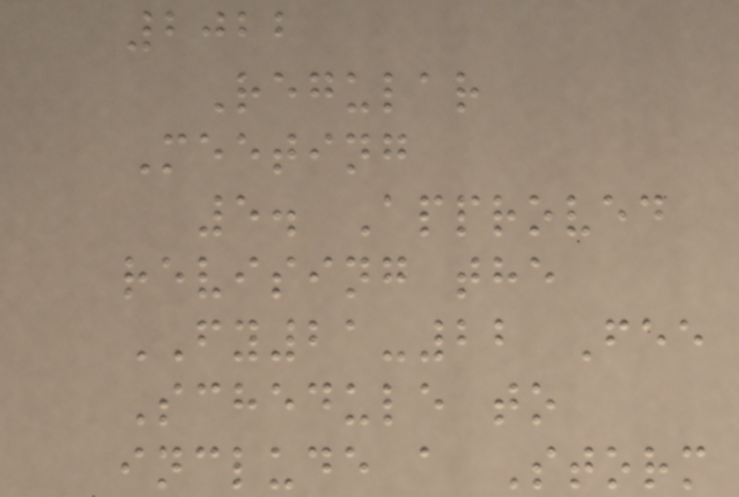2022
Regular
Meeting
5. Approved
revising the
FY21-22 Fee
Schedule to
include a Storm
